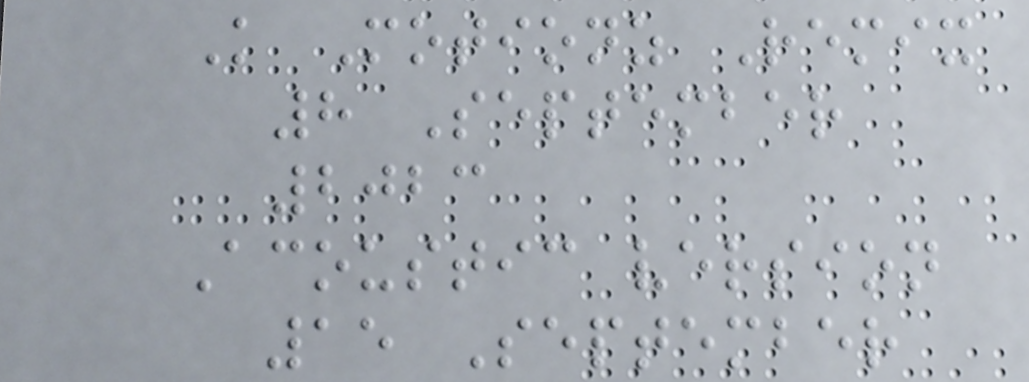K Motionz Remix
8 September
2023
Acoustic version
15 September
